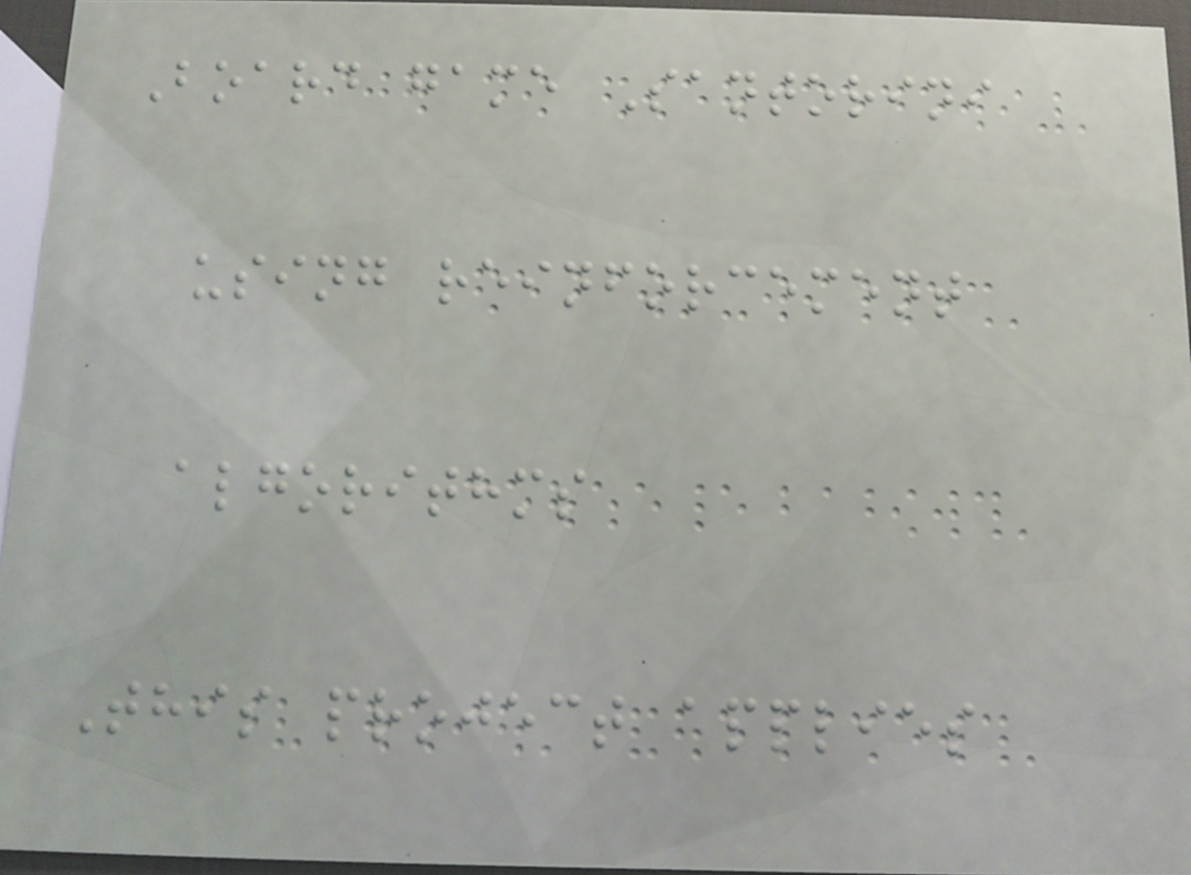Board game Santorini
using reinforcement
algorithms
This project applies
